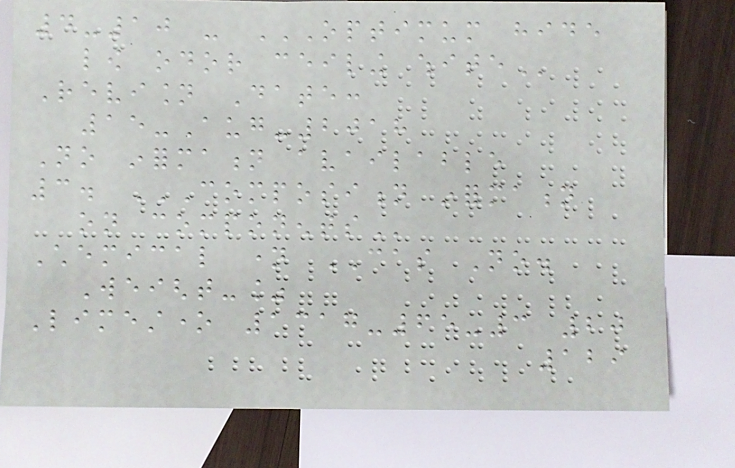4-10 - OPTIMUM HIDE
LOW ODOR CEILING WHITE
Revision Date:
15-Aug-2018
No information available
3. COMPOSITION INFORMATION
ON COMPONENTS
Chemical name CAS No.
Weight-%
Limestone 1317-65-3 20
129
